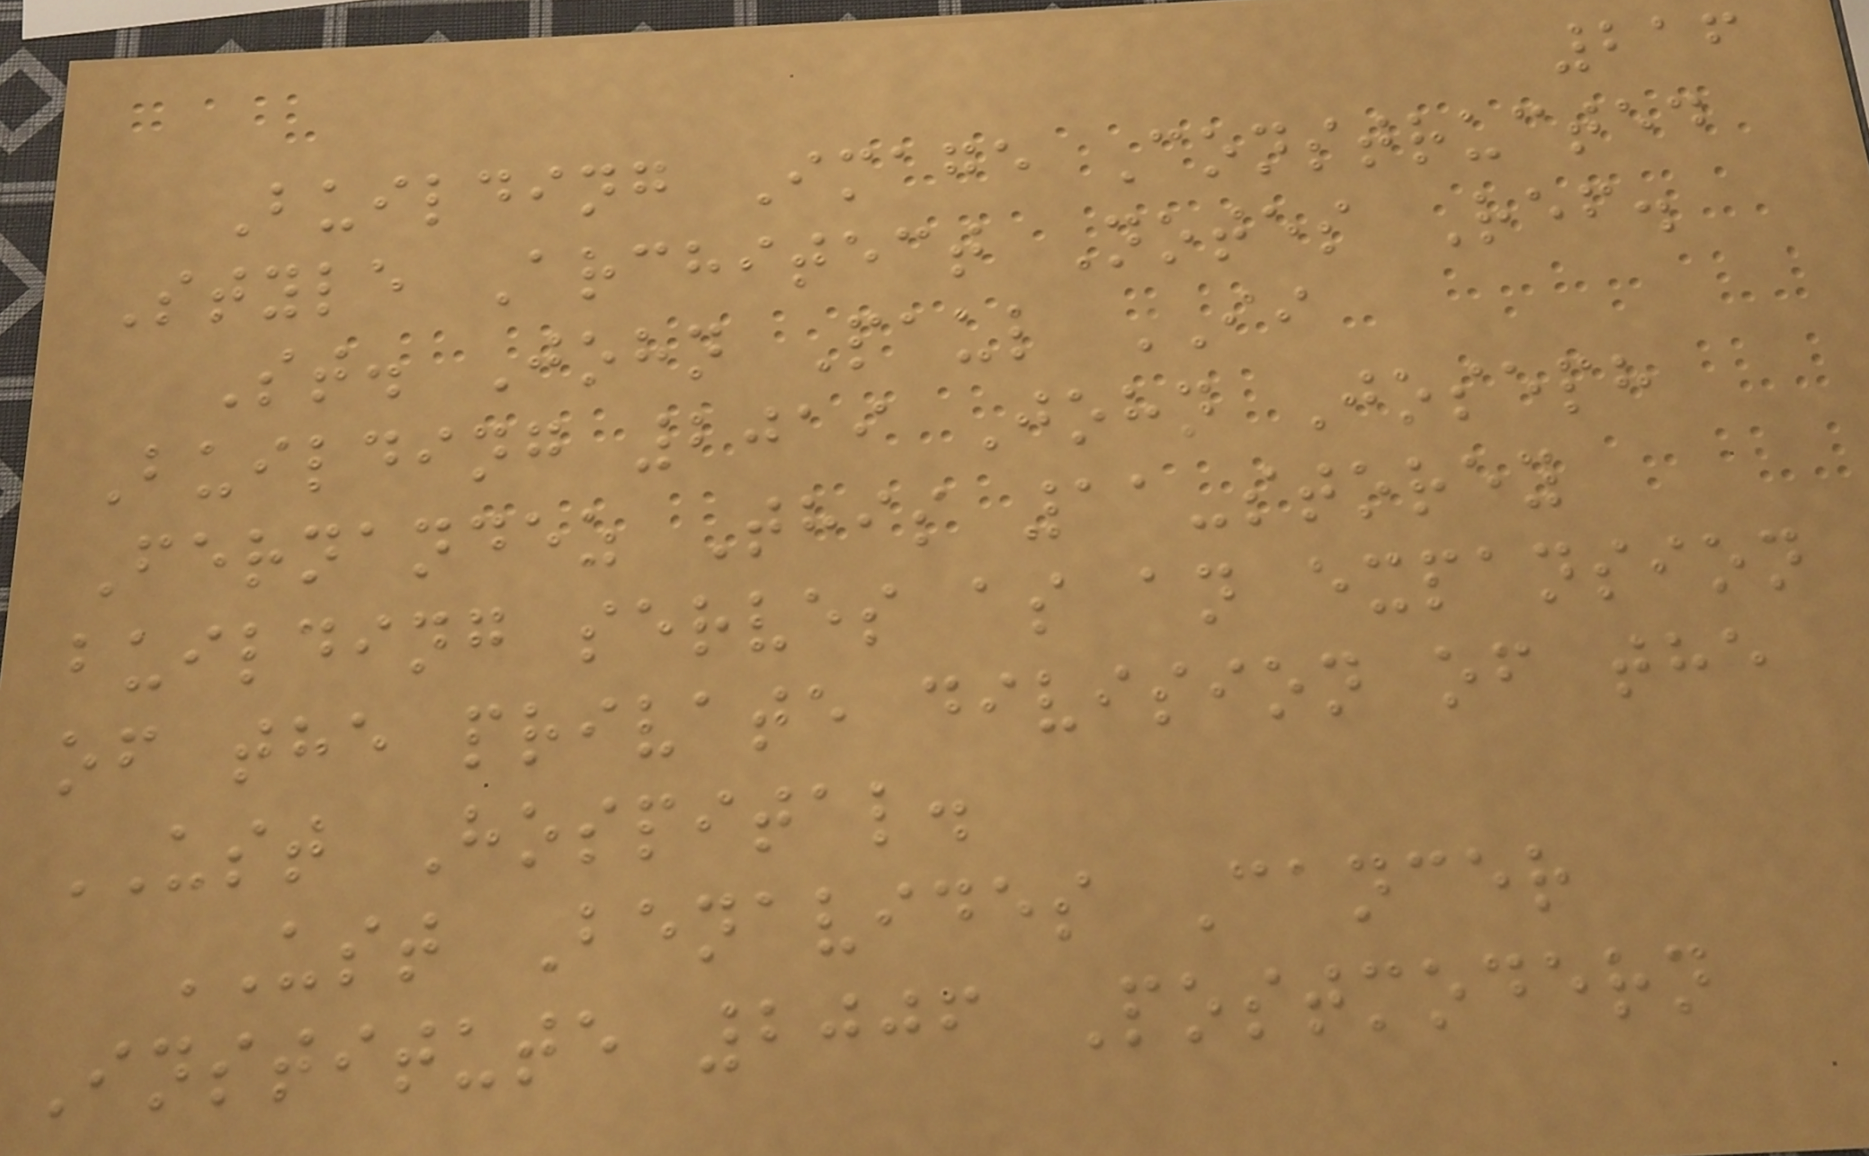216
Building Image Constructed
Style Architect Notes Ref.
St. John Paul II
Building 2019 John Joseph
Fernandez This 11-storey
building serves as an expansion
of the private division of the
UST Hospital.
UST Benavides Cancer
Institute 2006 Postmodern
